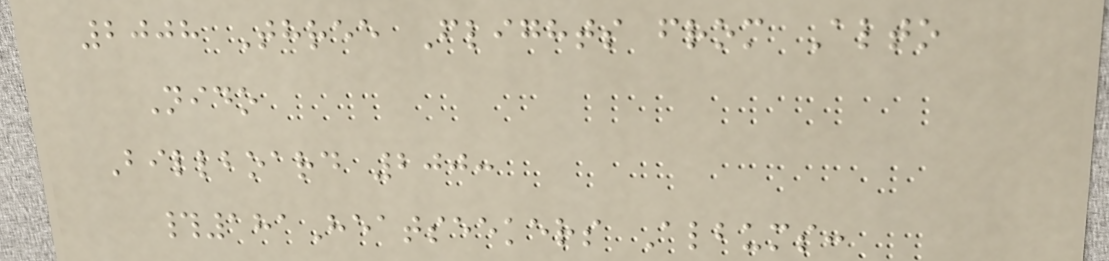2008 Three Flights from Alto
Nido
Billboard 200:
#181Heatseekers Albums:
